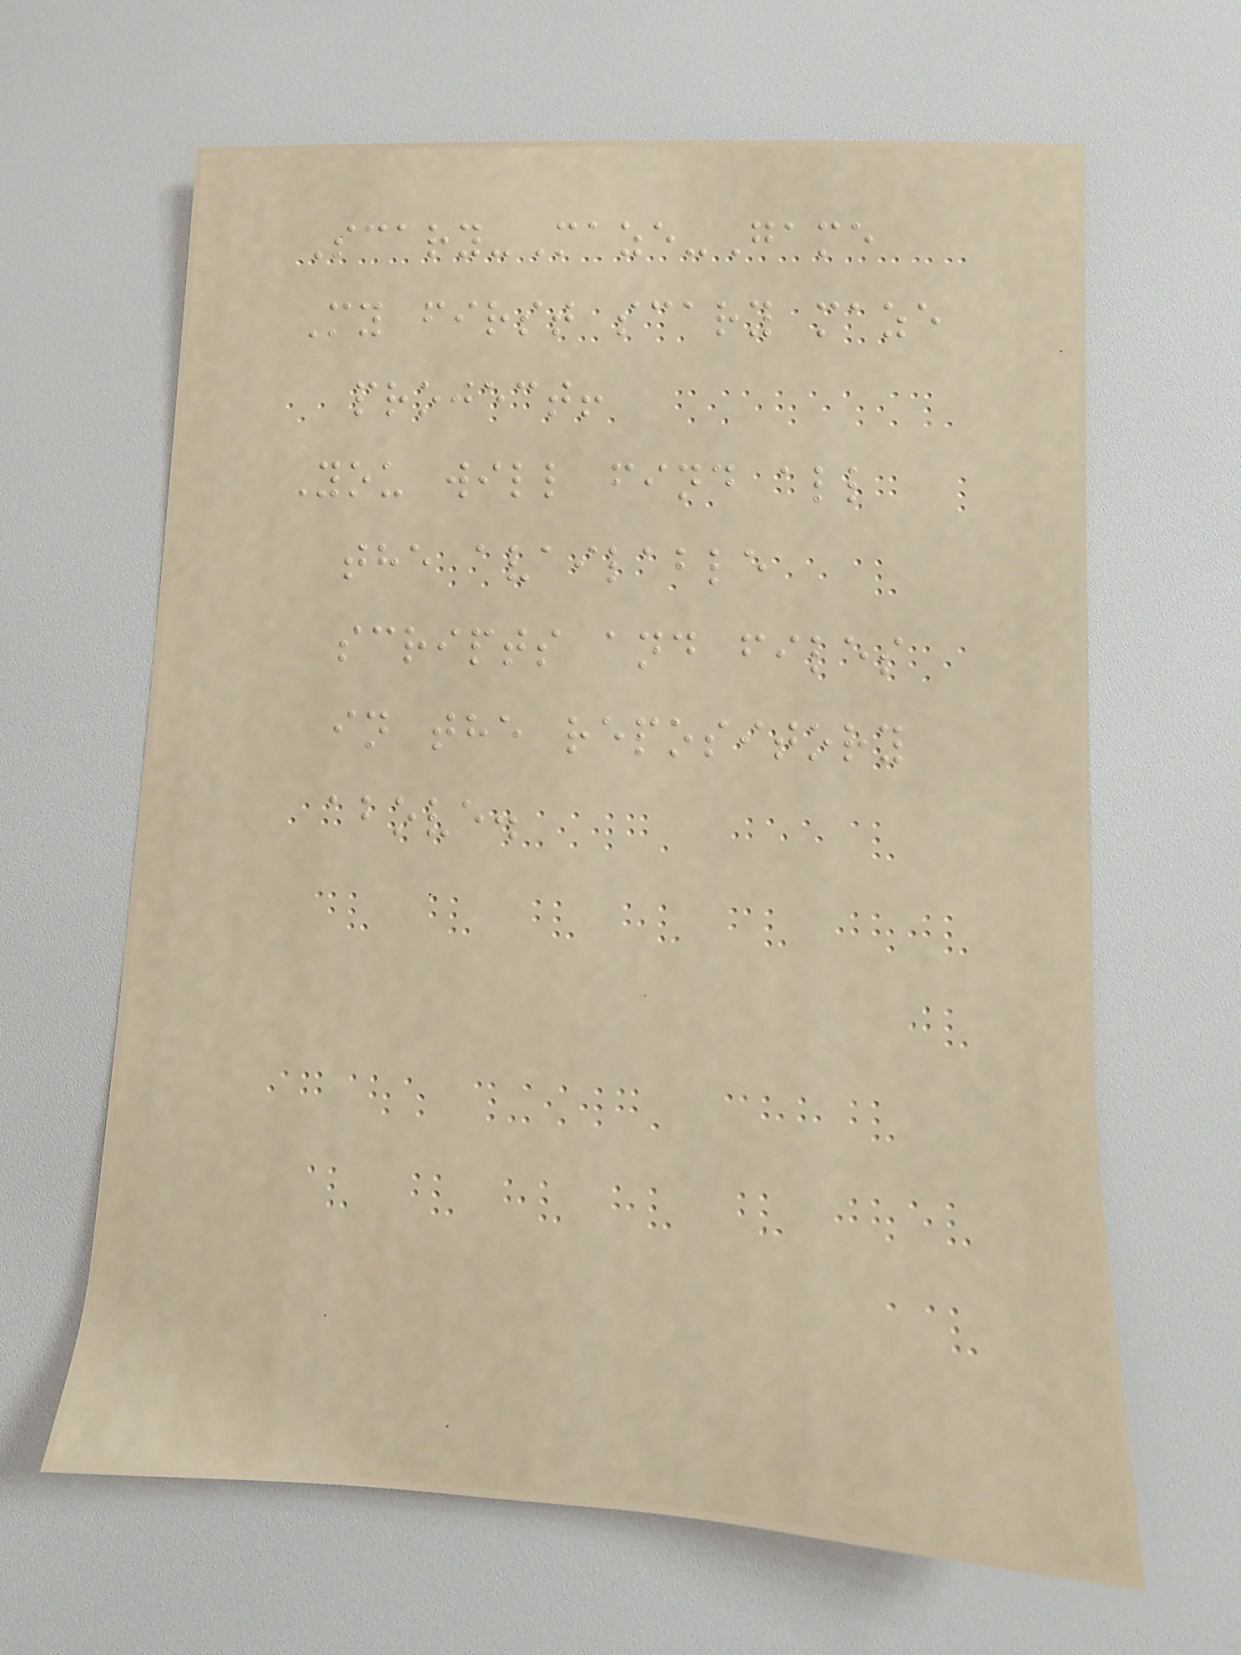Scary-Maze-Game
My first scary maze
project!
You will find all
the available
scripts and files
in the repository
above.
